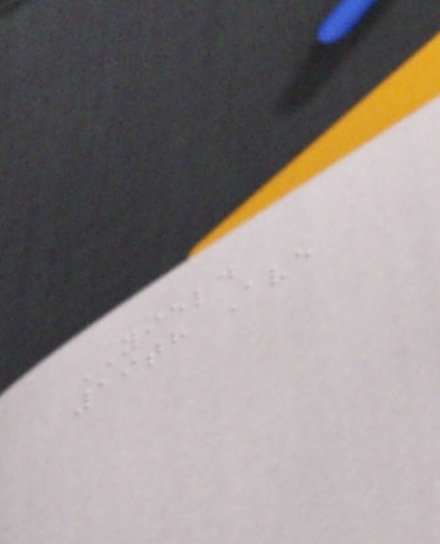YIELD
19th Ave
